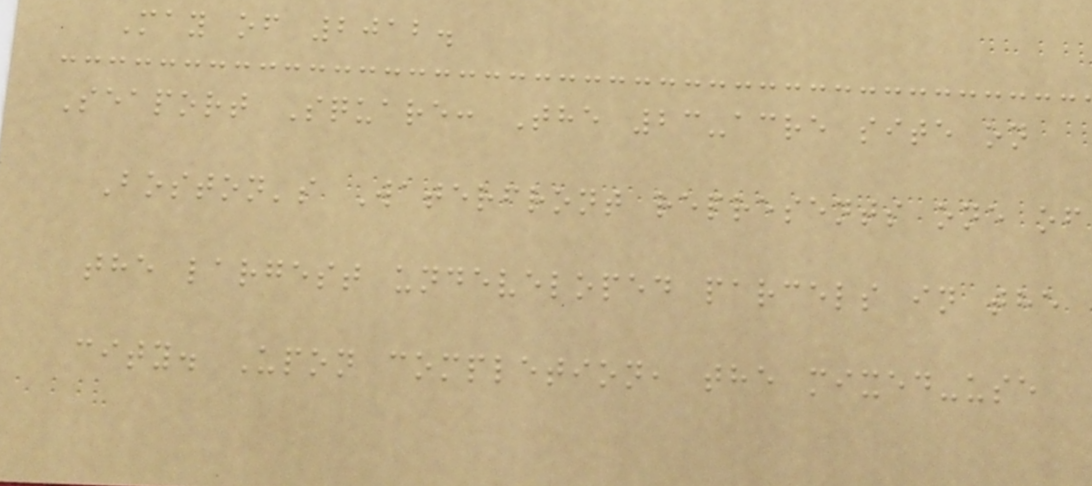May of 2012.
Seaport Square: The 23-acre site on
Boston's Waterfront represents one of
the largest undeveloped parcels in the
city. Upon completion, the mixed-use
